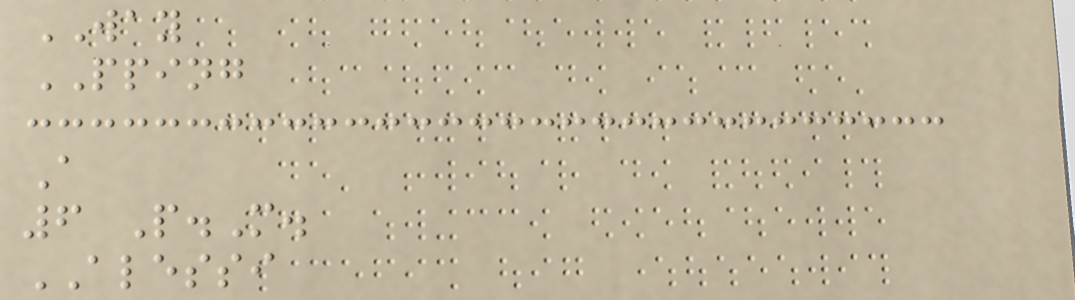WAY
PPING
A
6 P.M.
ALESSI
